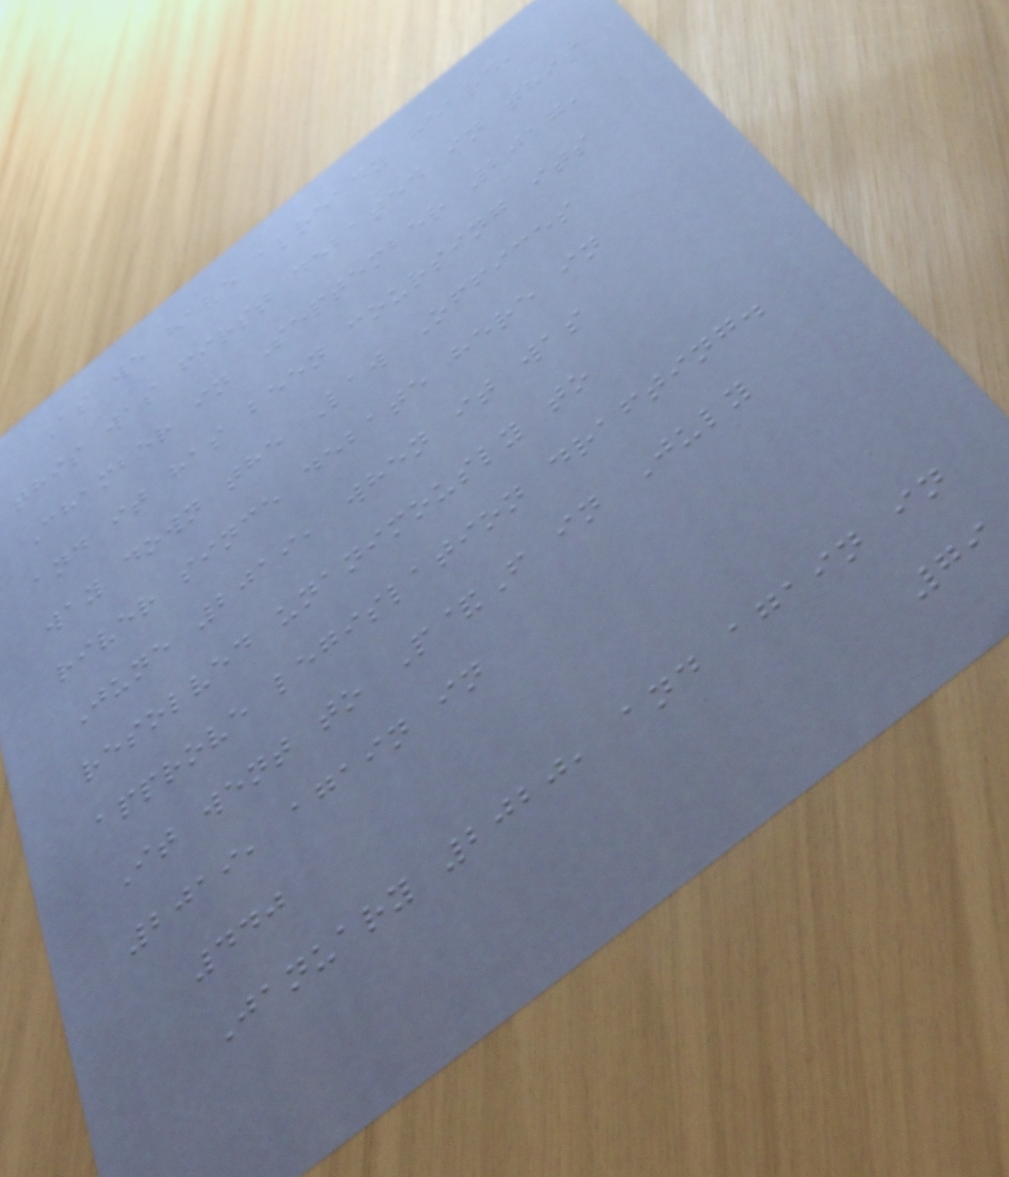As we have already heard,
this was first debated in this
Chamber in September 2017,
and it has been coursing its
way down the Law Offices
river since debate here in
June 2019, when it was
resolved unanimously to
approve legislation drafting.
It went to P&F in July
2019, again in
440
January 2020, and again in
79
